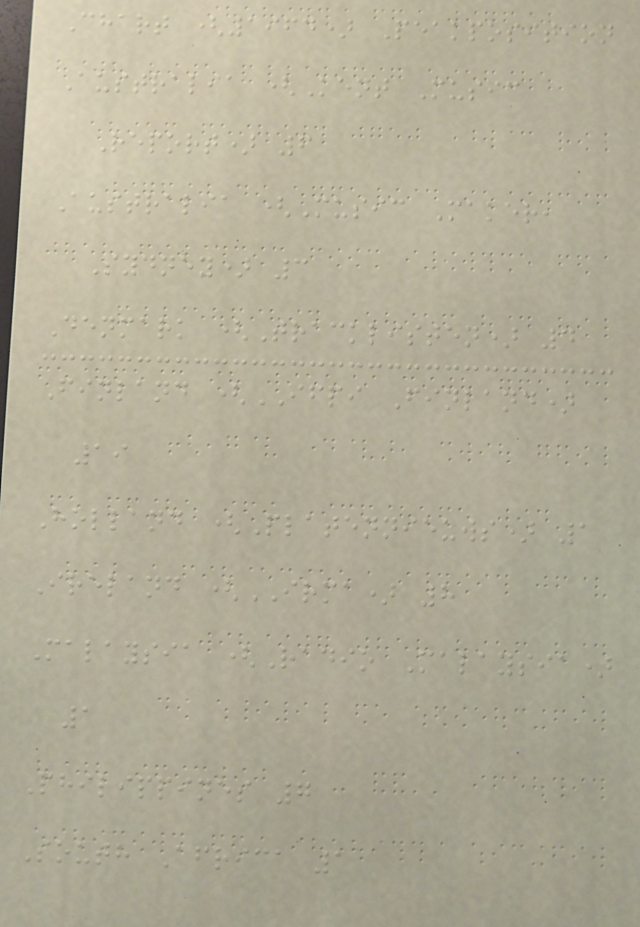Chart (1964) Peakposition
Australia (Kent Music
Report) 6
Australia (Music Maker,
Sydney) 3
Denmark (Tracklisten) 4
Finland (IFPI Finland)
19
Holland (Platennieuws) 1
Ireland (IRMA) 8
Malaysia (Radio Malaysia)
1
Philippines 7
South Africa 1
